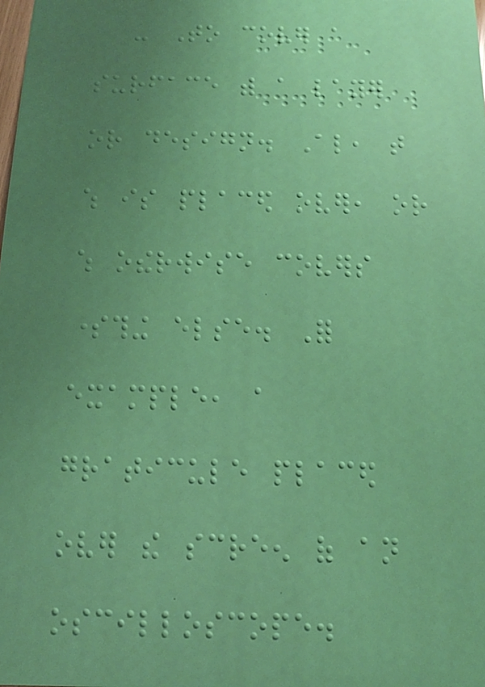- To cover a
surface with a layer
or design. Also, that
which is placed over, or
which otherwise covers
something else. For
example, a
graticule placed
over the screen of an
oscilloscope.
